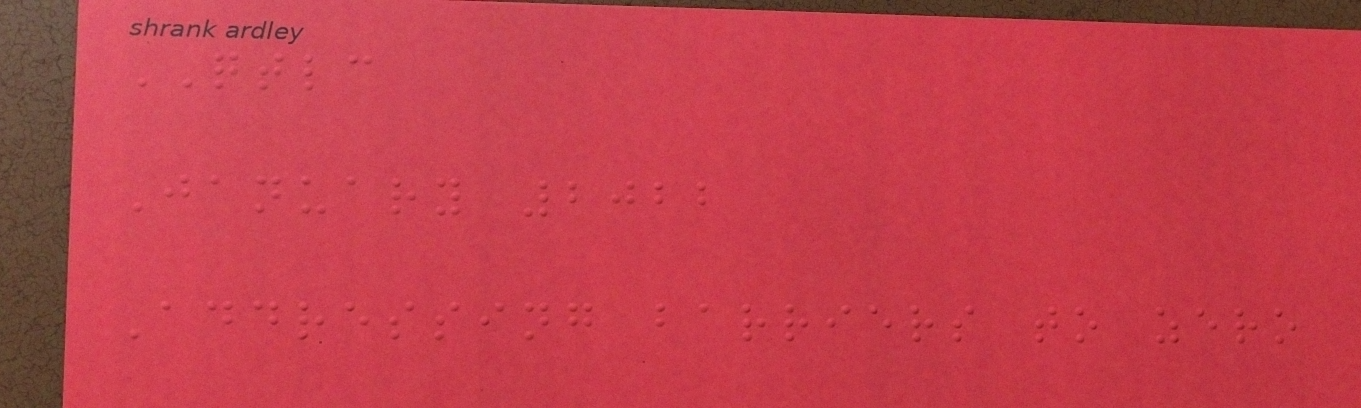QTLC
January 2022
Addressing barriers to zero
